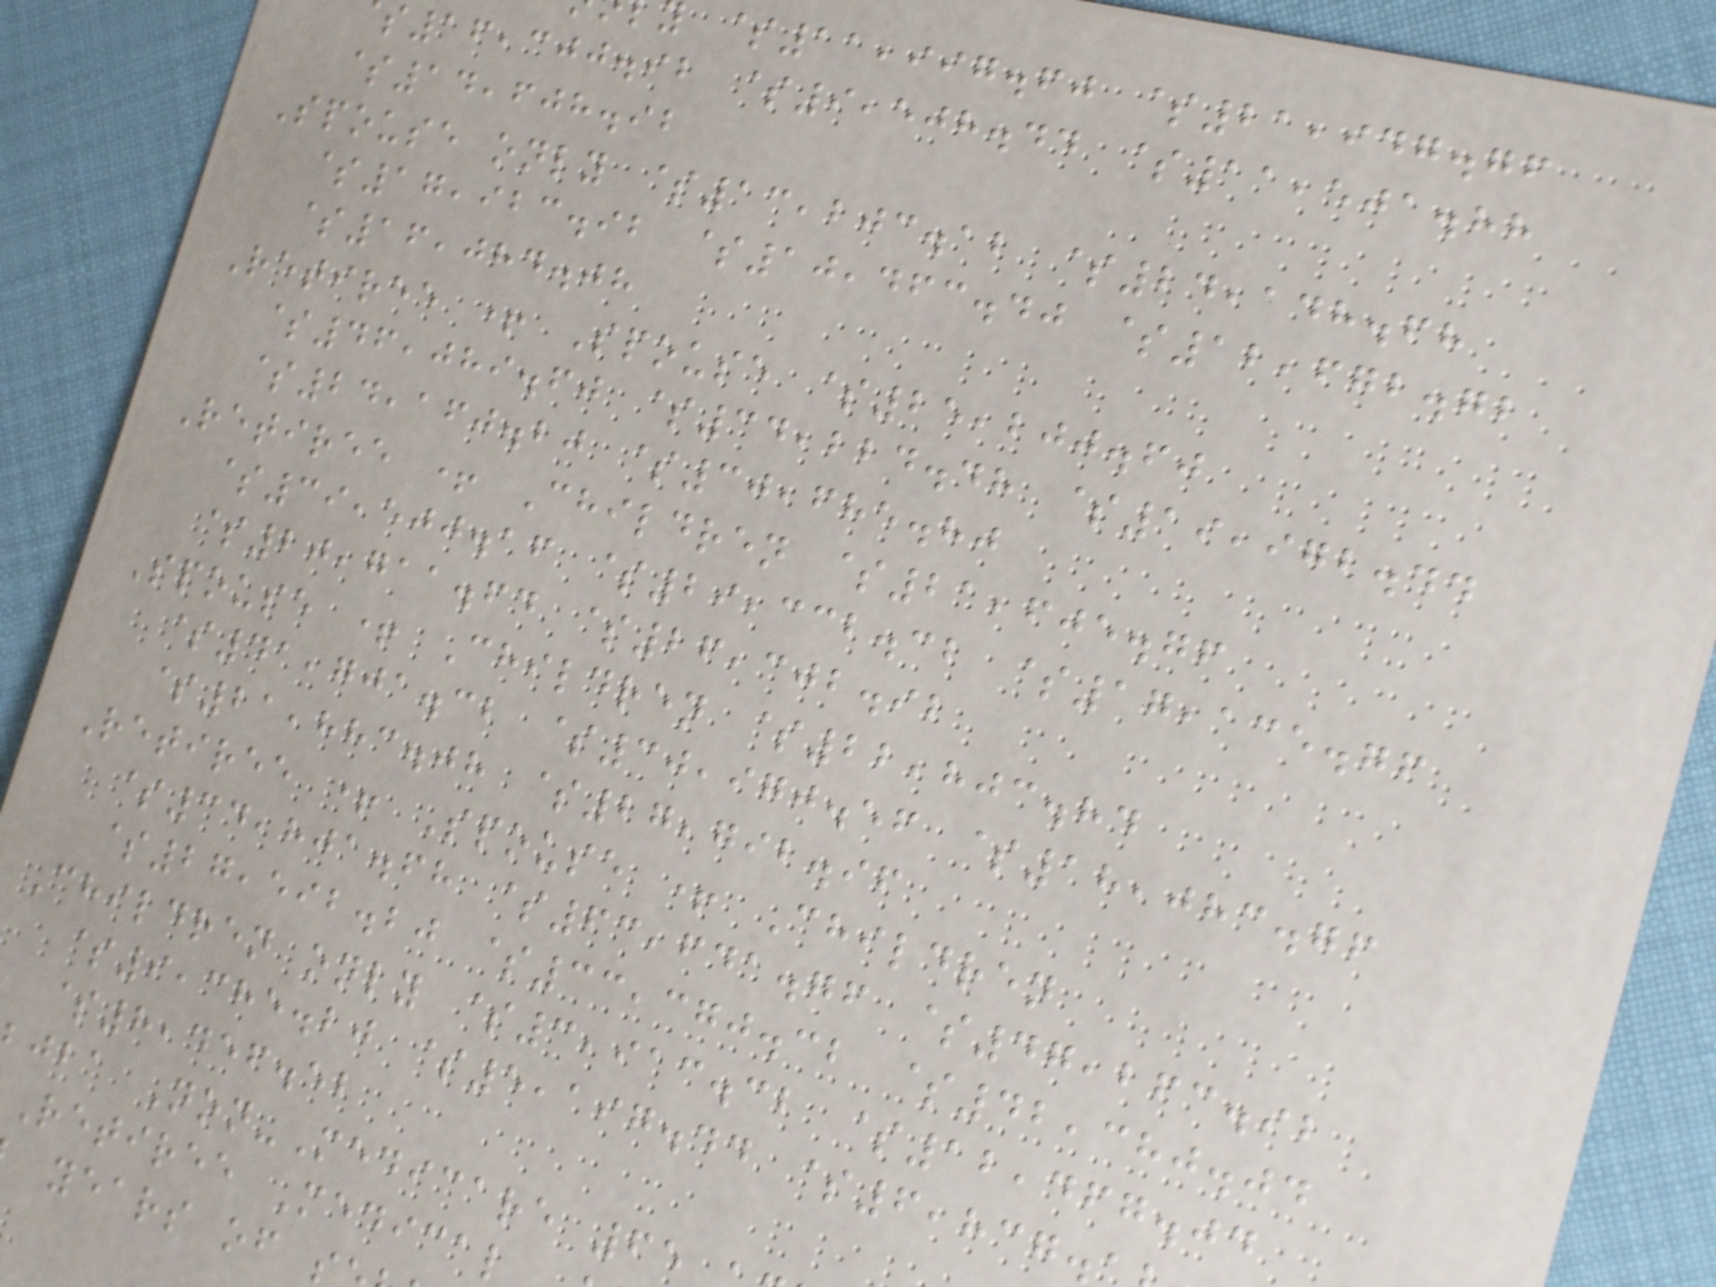$11,997.60 $21,947.76
16,300.92 $9,508.44 $11,501.88
$14,608.92
Spouse only $13,203.12 $24,148.68
$17,923.92 $10,463.40 $12,672.72
$16,084.08
Retiree + Spouse $25,200.60
$46,089.60 $34,224.48 $19,972.44
$24,160.20 $30,685.80
Retiree + Children $21,605.76
$39,500.16 $29,332.32 $17,135.76
$20,711.64 $26,302.92
Spouse + Children $22,803.84
$41,701.32 $30,970.56 $18,083.76
$21,883.08 $27,792.96
Retiree + Spouse + Children
$34,801.68 $63,641.76 $47,263.92
$27,592.20 $33,370.32 $42,380.04
Children only $3,913.32 $12,467.04
$9,385.20 $5,197.44 $6,837.
$8,456.52
jba Non-Medicare 65
Retiree Medical
